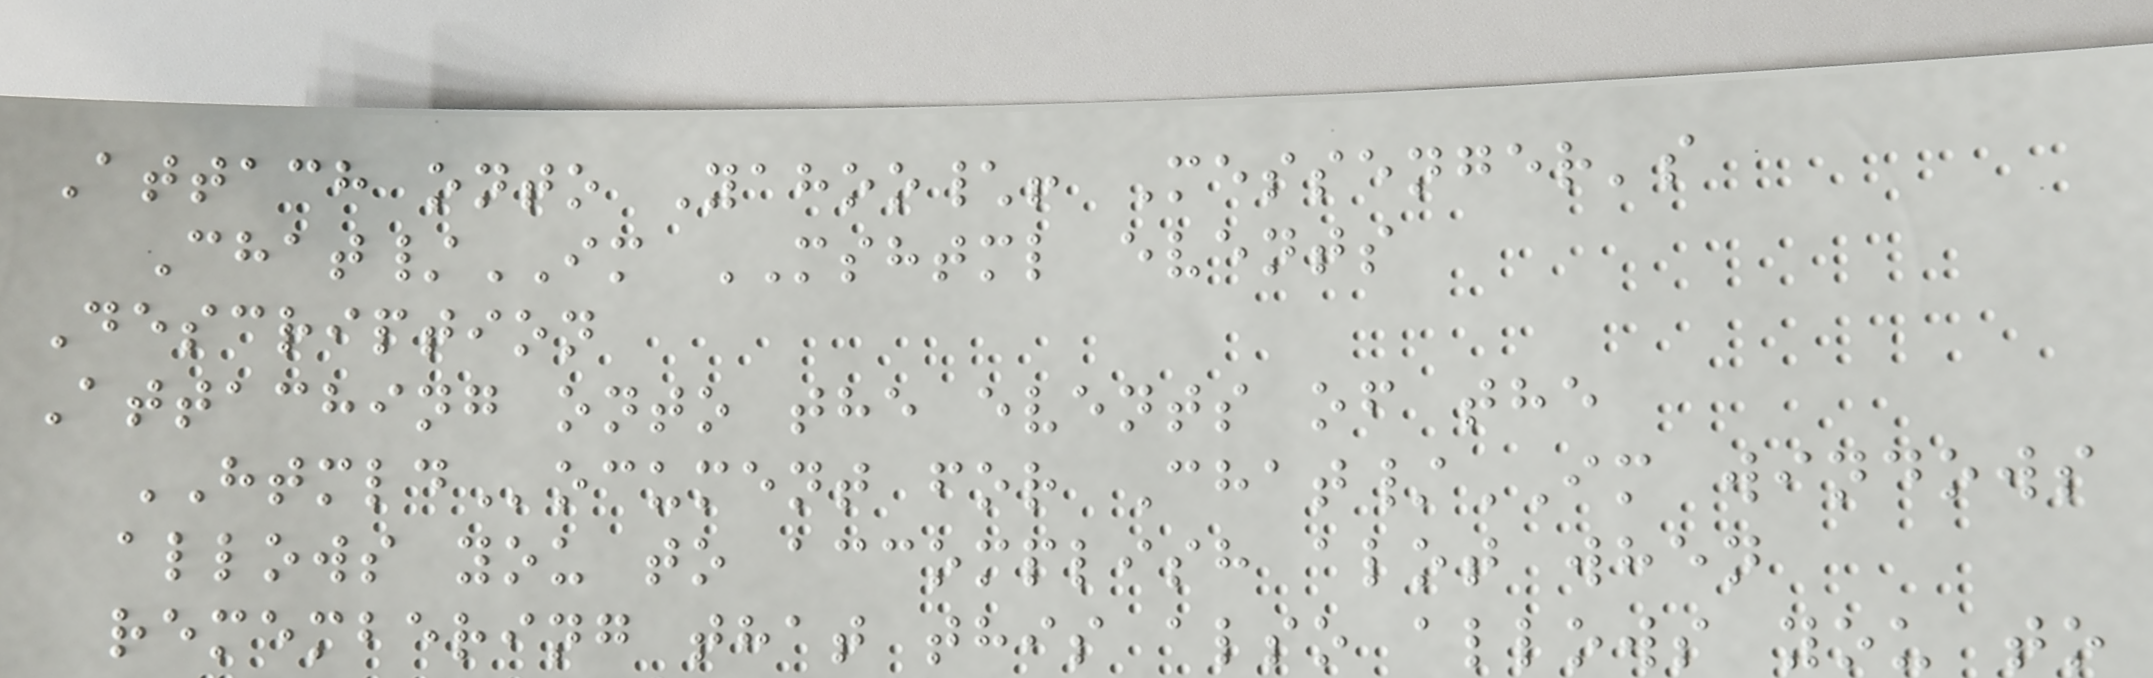Attach onto Yahoo\! Messenger's
Chat/IM MSHTML events
Description
Attaching onto the events of the
HTMLDocument for Chat/IM windows
allows you to accomplish alot when
remembering that this also allows you to
